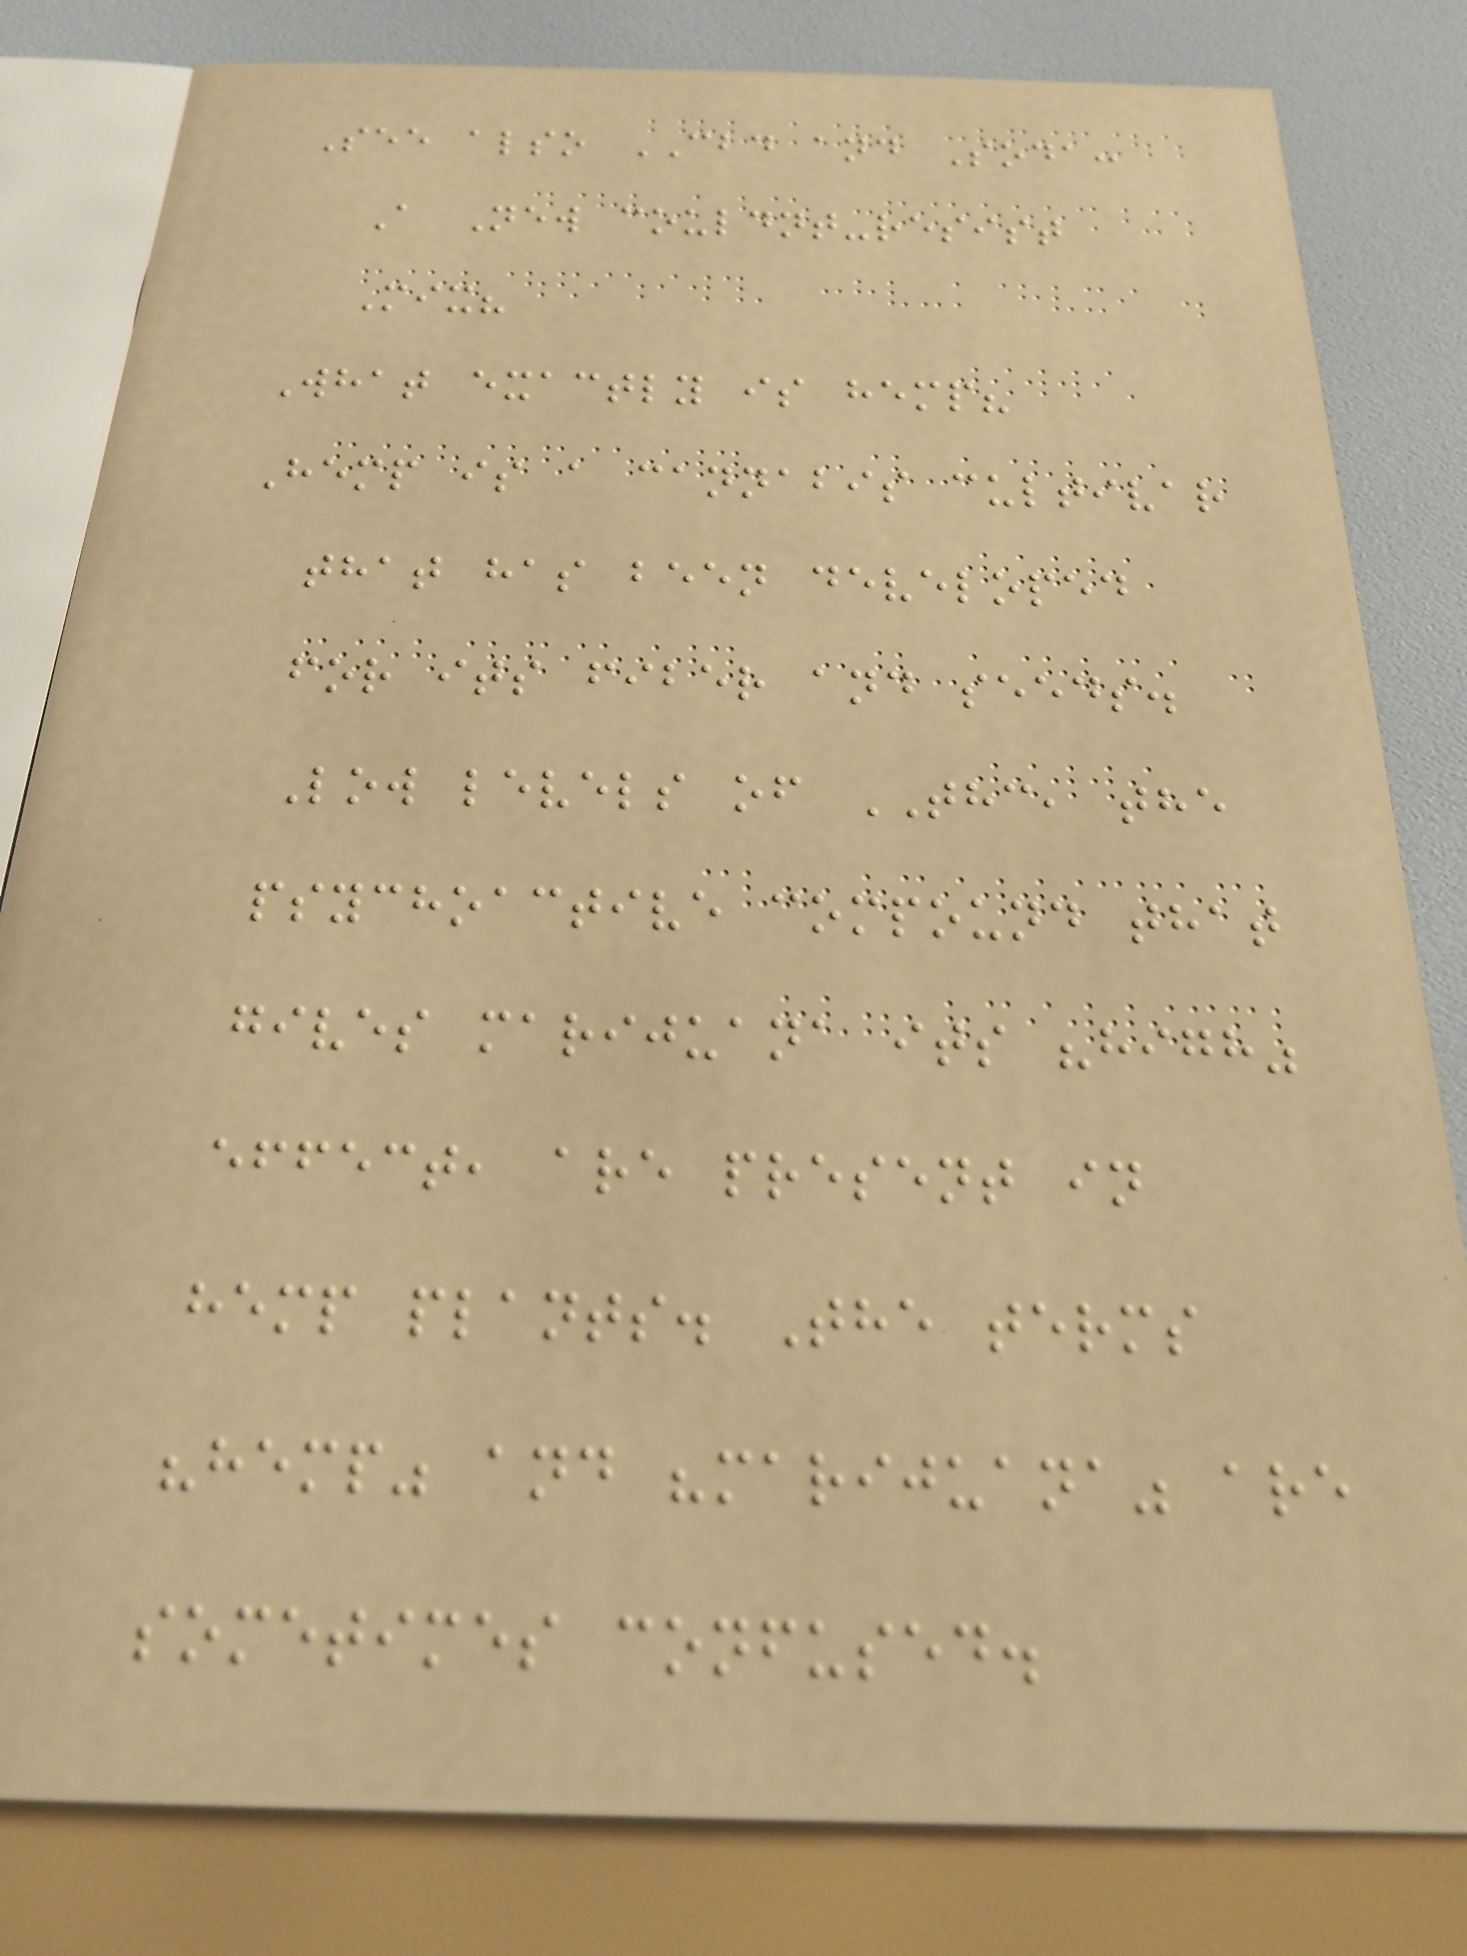See also CBD and Soda:
A New couldnt-resist
Mix?
What exactly is hemp?
Hemp is a cannabis cultivar
that has been developed
for its fiber and seeds.
Low levels of THC, the
psychoactive compound that
gives marijuana its "high"
effect, are present in
hemp plants. The terms
"hemp" and "marijuana" are
sometimes confused.
